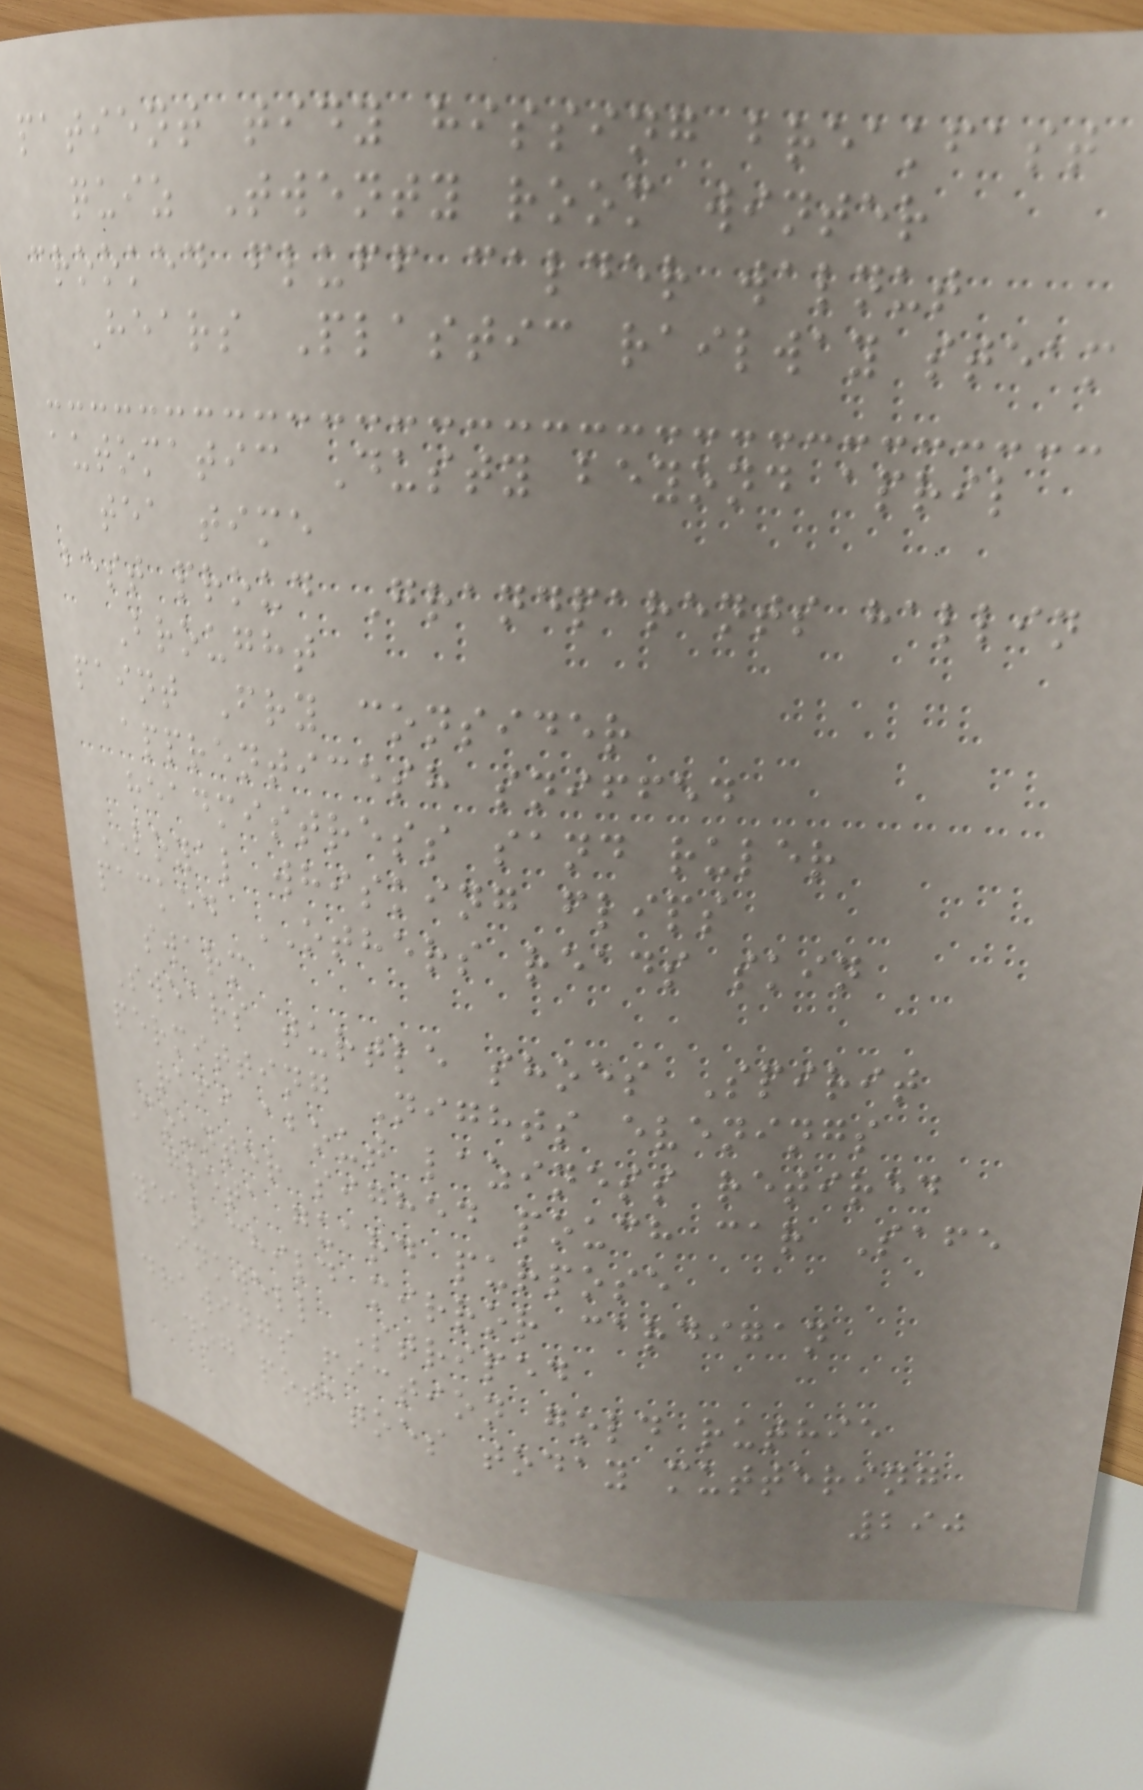patient tidy hissing breakfast
quiz Twenty room winter
crooked fluff calder walnut
Hears Plastic railway steam
automatic Dusty beyond april
tea time
best proud Grandparents hallin
Brought
paint Fry consider
apprenticesh sniffed
headmistress sand ruler
LOYAL whisking flips
packed OTHERS reads skin
swarm
Swears turtle shoes Spirit
permitting Nights evenings
rafi about laziness retired
Counter sighed pouch car Safe
greta guard purpose
year child mirror cardigan
inkwell Striped
drawings fiction gold ruthie
dog potatoes today muttering
290
